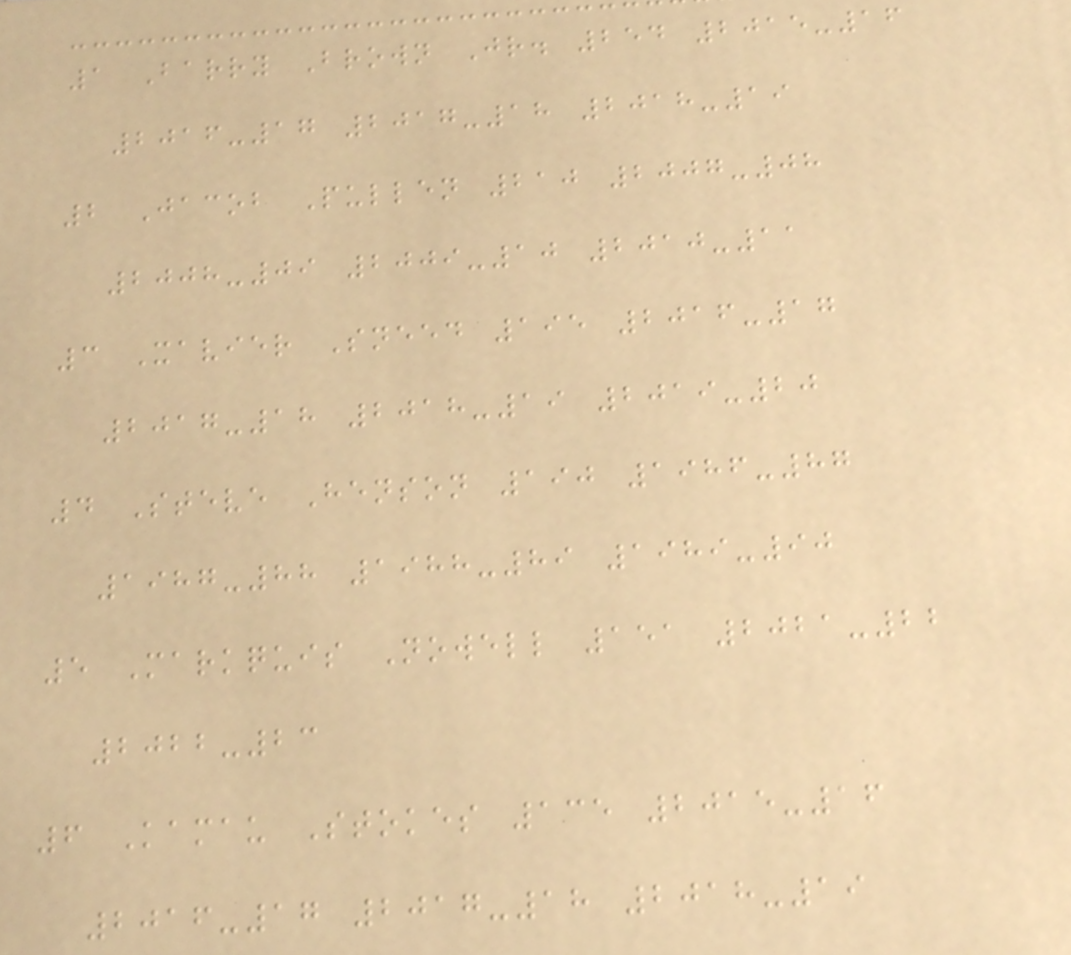1 Barry Brown Jr. 254 2015-16
2016-17 2017-18 2018-19
2 Jacob Pullen 210 2007-08
2008-09 2009-10 2010-11
3 Xavier Sneed 195 2016-17
2017-18 2018-19 2019-20
4 Steve Henson 190 1986-87
1987-88 1988-89 1989-90
5 Markquis Nowell 151 2021-22
2022-23
6 Kamau Stokes 135 2015-16
2016-17 2017-18 2018-19
